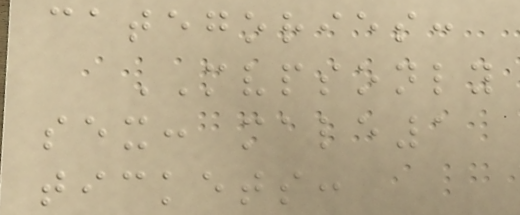categories:
MVPSONLY
sex: male1
tickets:
